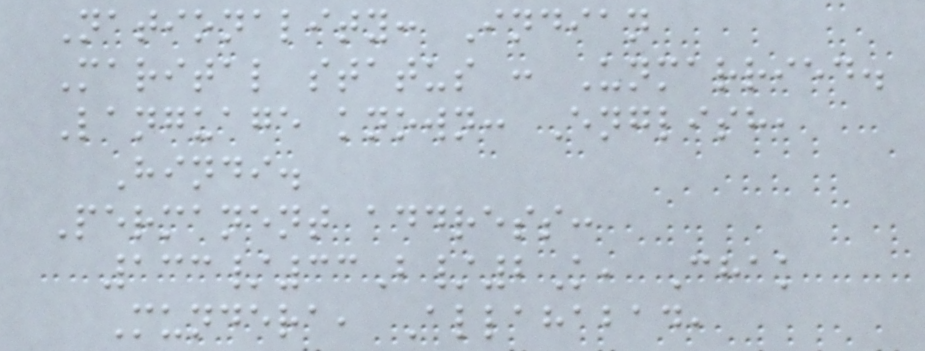Nationality: Indian
Marital status : Unmarried.
Language known: English,
Hindi.
Permanent address:
133/33B/2K, Chak
Mundera, Allahabad,
